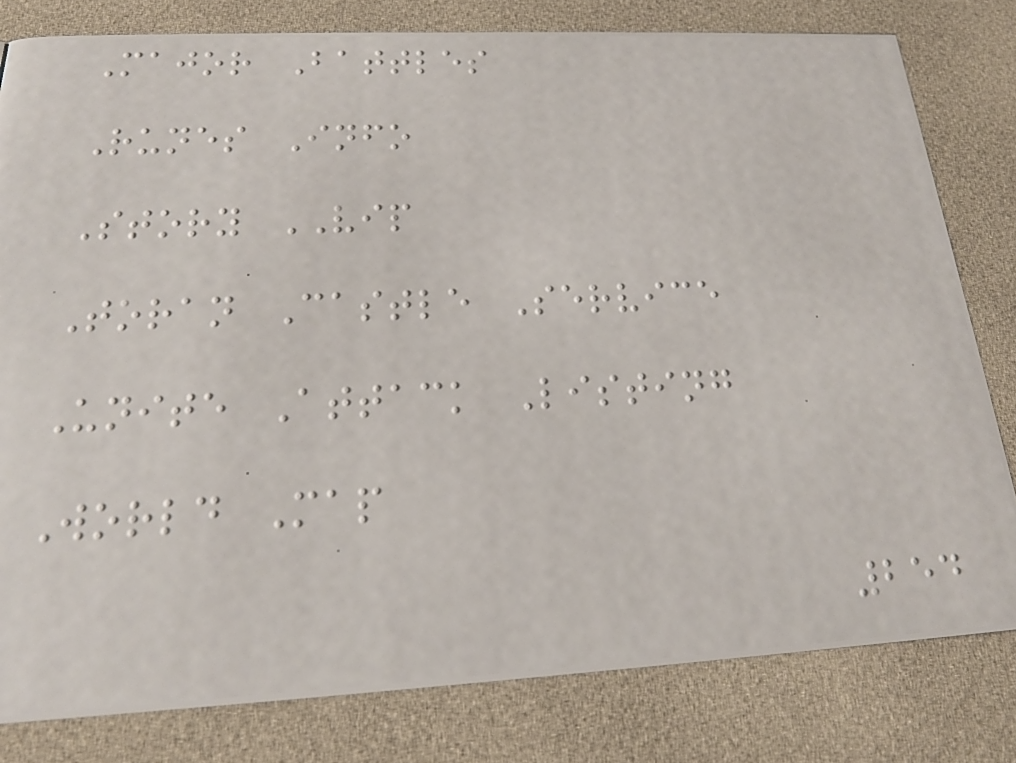Major Battles
Runes Info
Story VIP
Toran Castle Service
Unite Attack Listing
World Map
254
